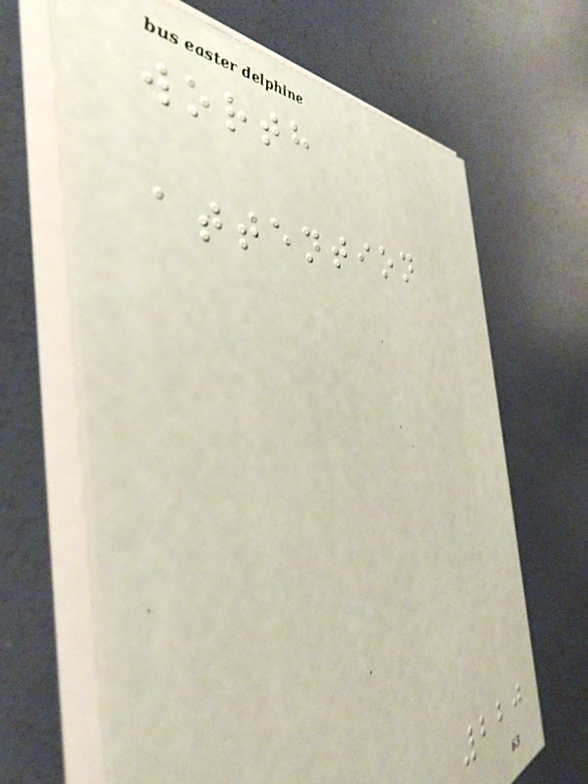worth
attention
220
